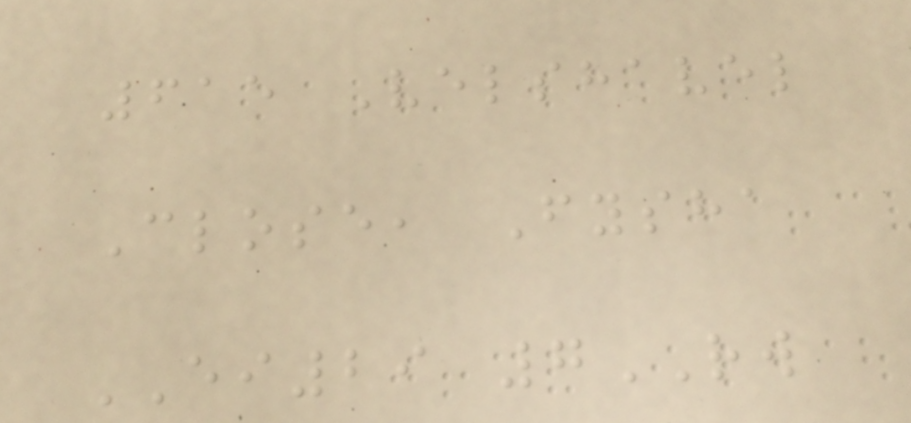615 Velshavel
Close, Fysha
EI29 7RW
